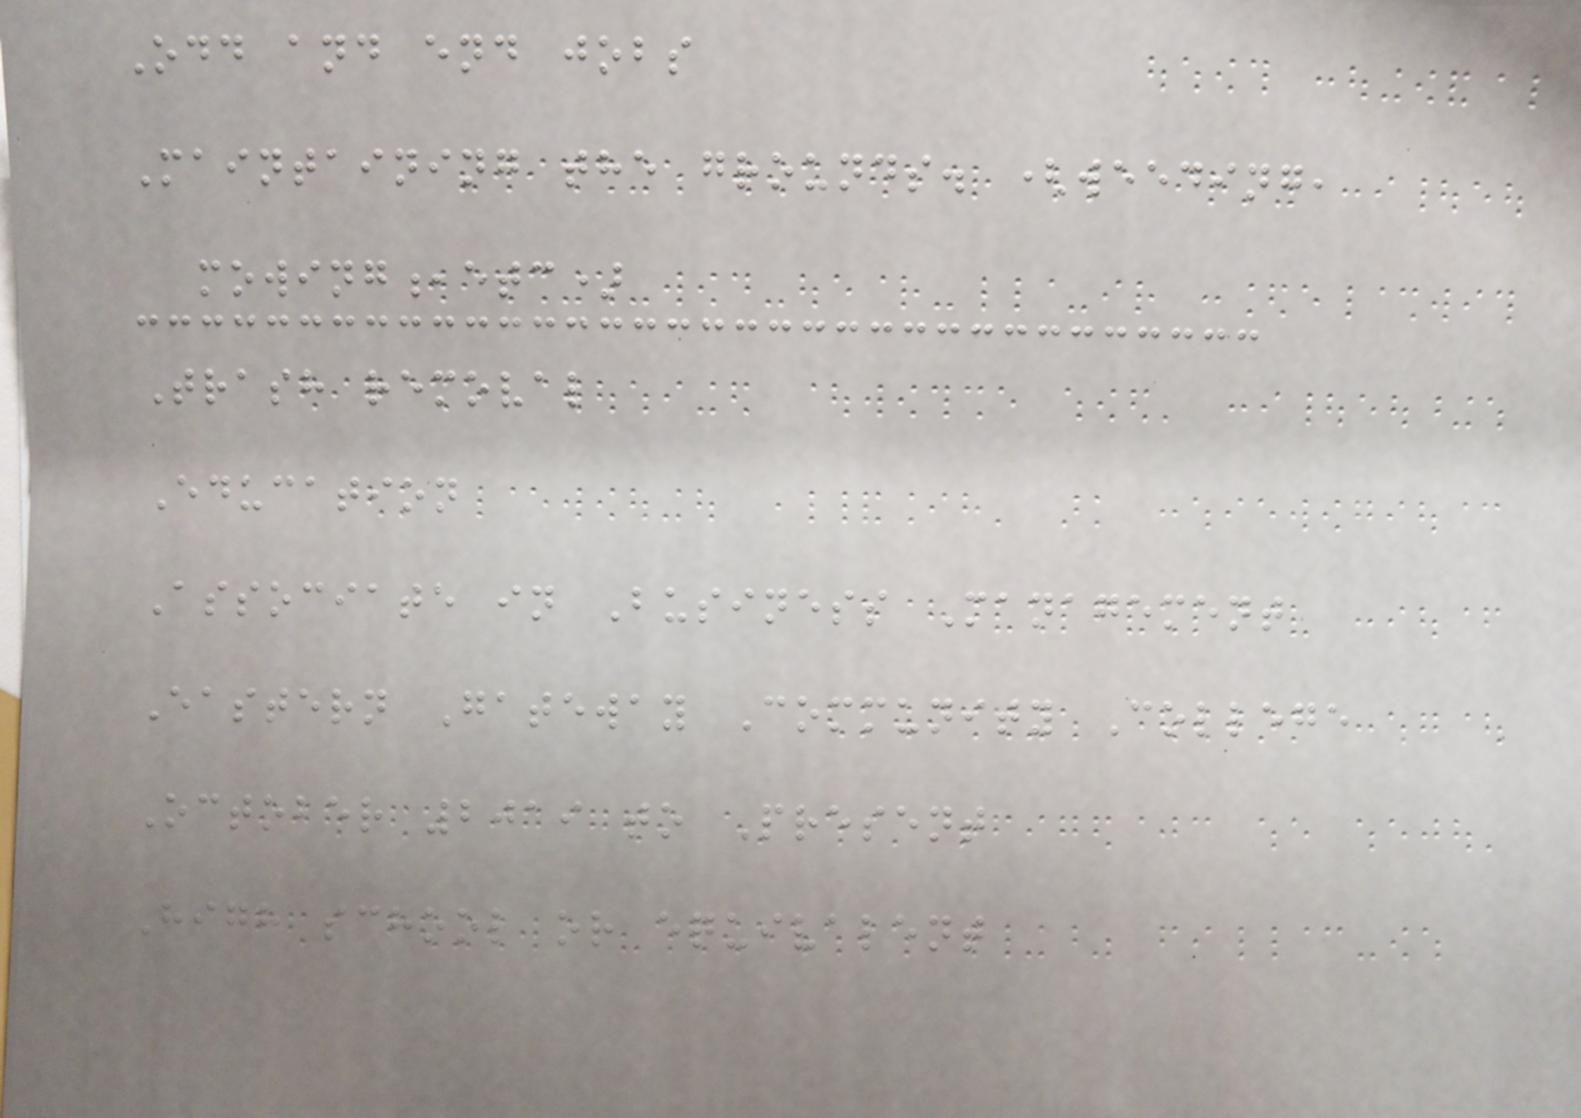Odd and end jobs
Maintaining the grounds. (weeding,
mowing,etc)
Trash removal
Education
Associate in Business Management
Eastern Gateway Community College
October 2019 to Present
High school or equivalent
